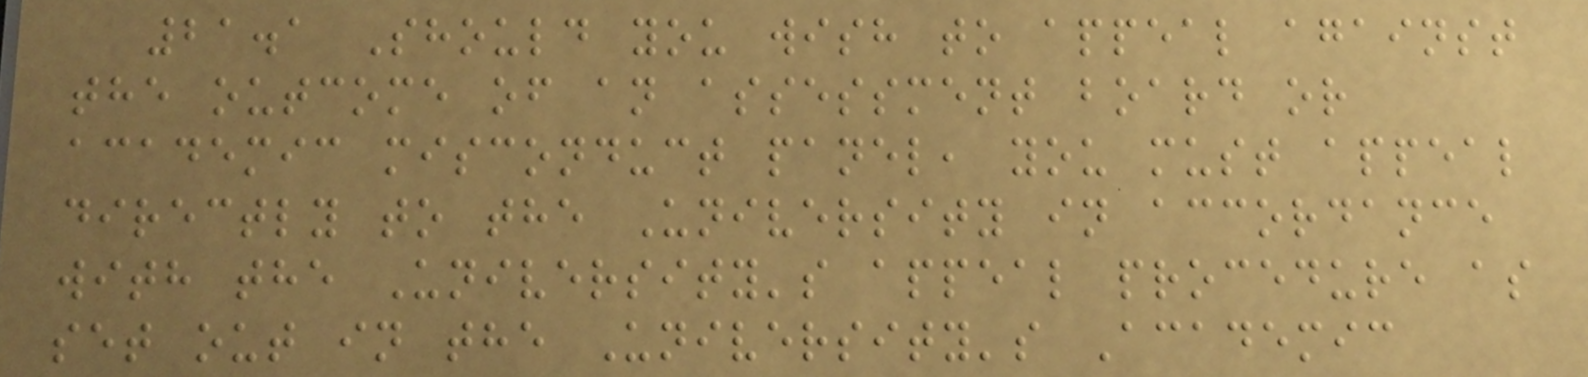21.1 Should you wish to appeal against
the outcome of an assessment board or
academic misconduct panel, you must appeal
directly to the University in accordance
with the University's appeal procedure as
set out in the University's Academic
